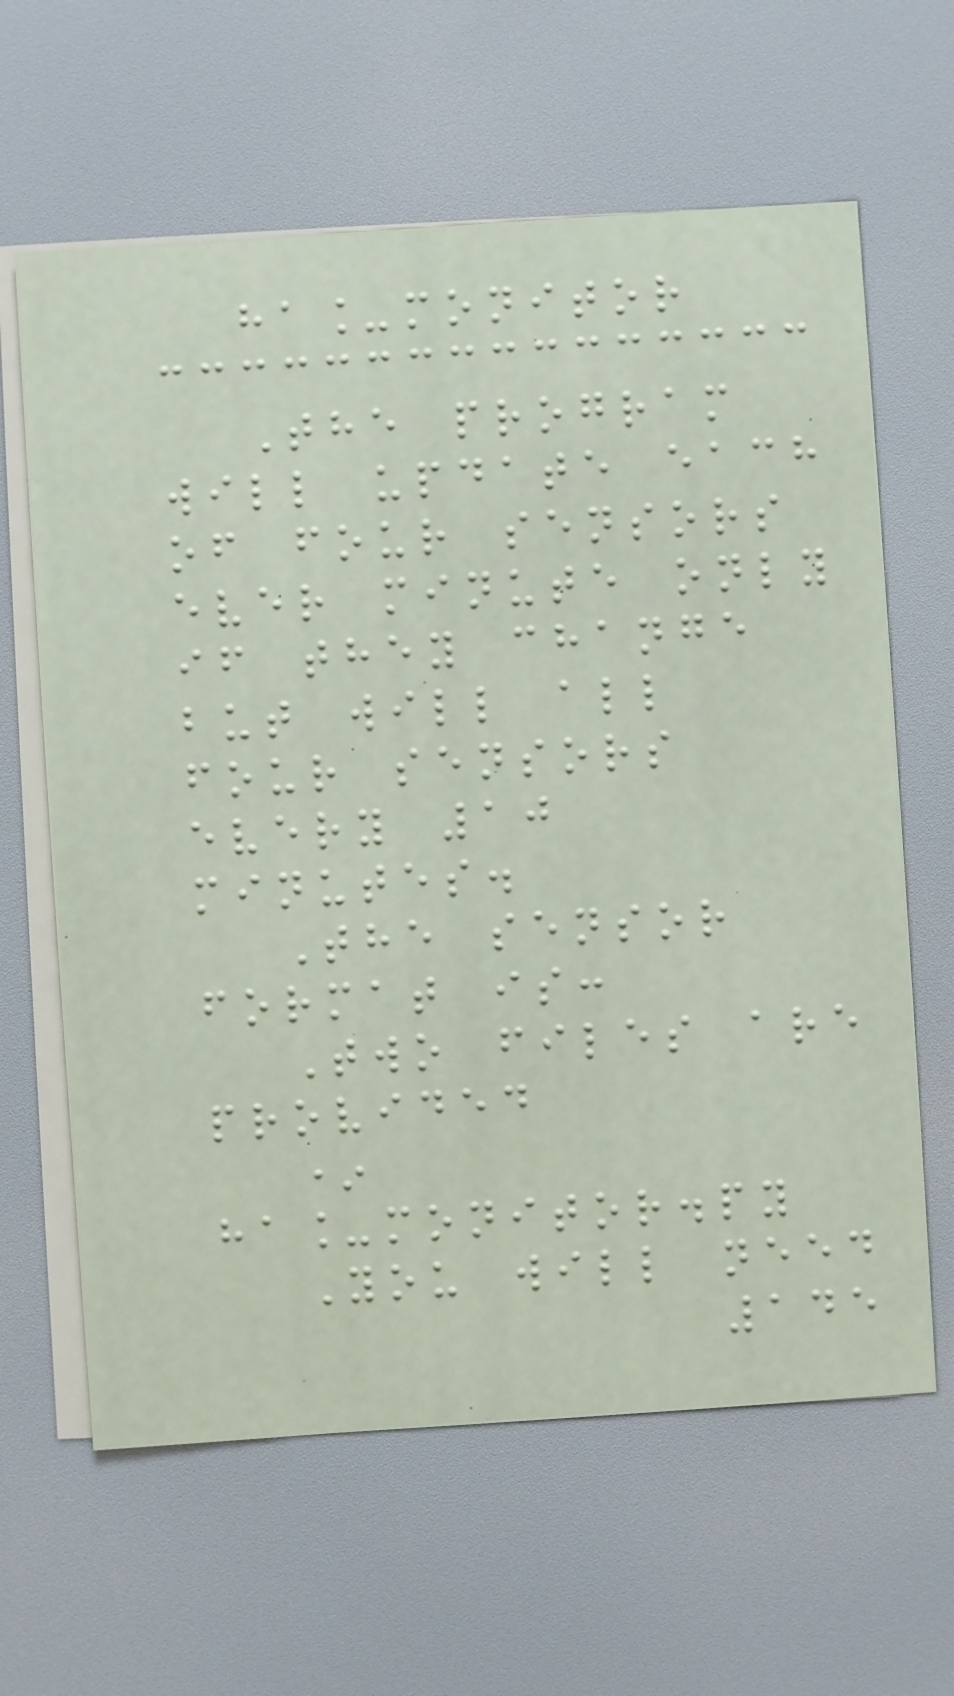ha_monitor
The program
will update each
of four sensors
ever minute only
if they change
but will all
four sensors
every 10
minutes.
The sensor
format is:
Two files are
provided
*
ha_monitor.py
You will need
145
